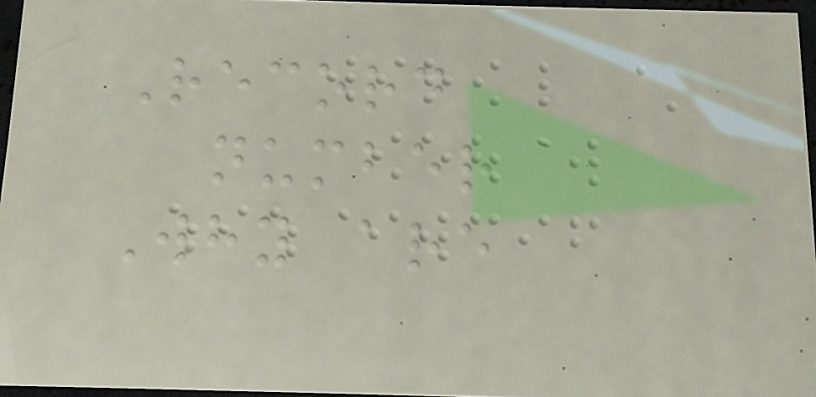Record
number
Why are
